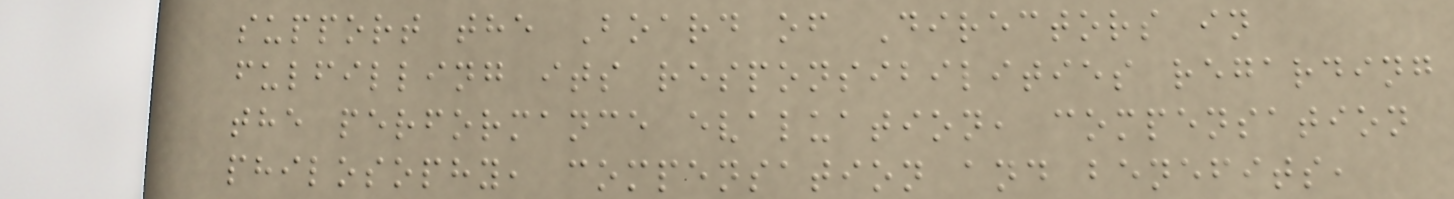support the Board of Directors in
fulfilling its responsibilities regarding
the performance evaluation, compensation
philosophy, compensation and benefits,
